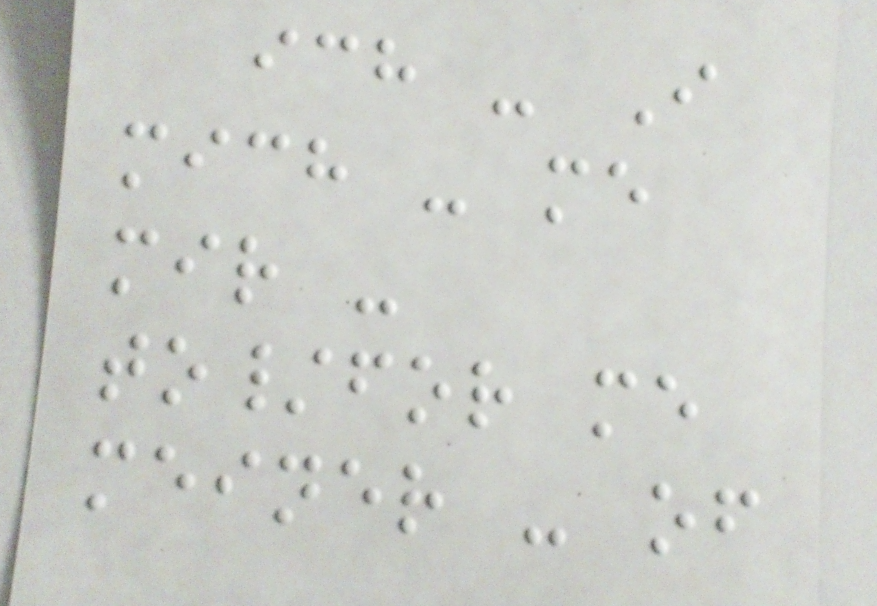ich - I
mich - me
mir -
to/for me
meiner - of
